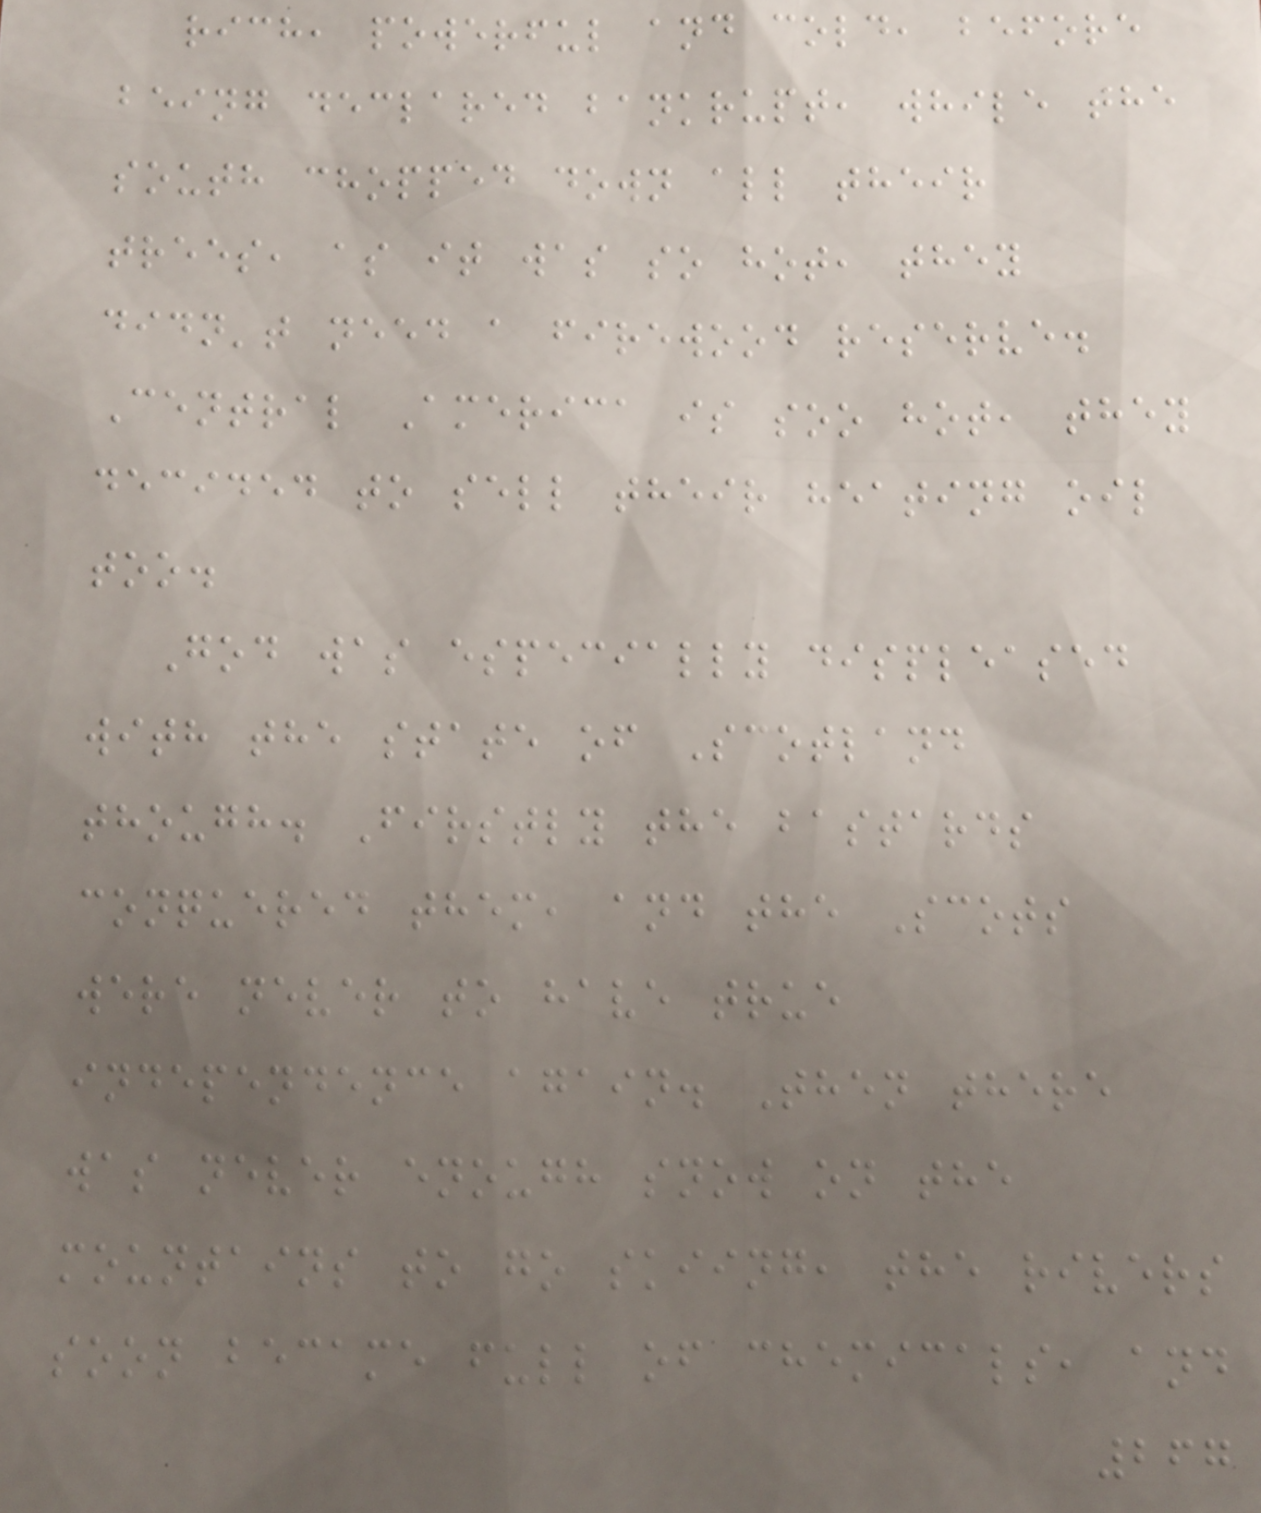rich, powerful and cold, before
being declared bankrupt, while the
south chopped down all their
trees, as it was so hot, they
didn't need a firewood reserve.
Central America is soo hot, they
decided to sell their heating oil
too.
God was especially displeased
with the state of Scotland
though. Firstly the bastards
conquered them, and the Scots
were never to have true
independence again. Then there
was never enough snow on the
mountains to go skiing, the rivers
soon became full of chemicals, and
267
